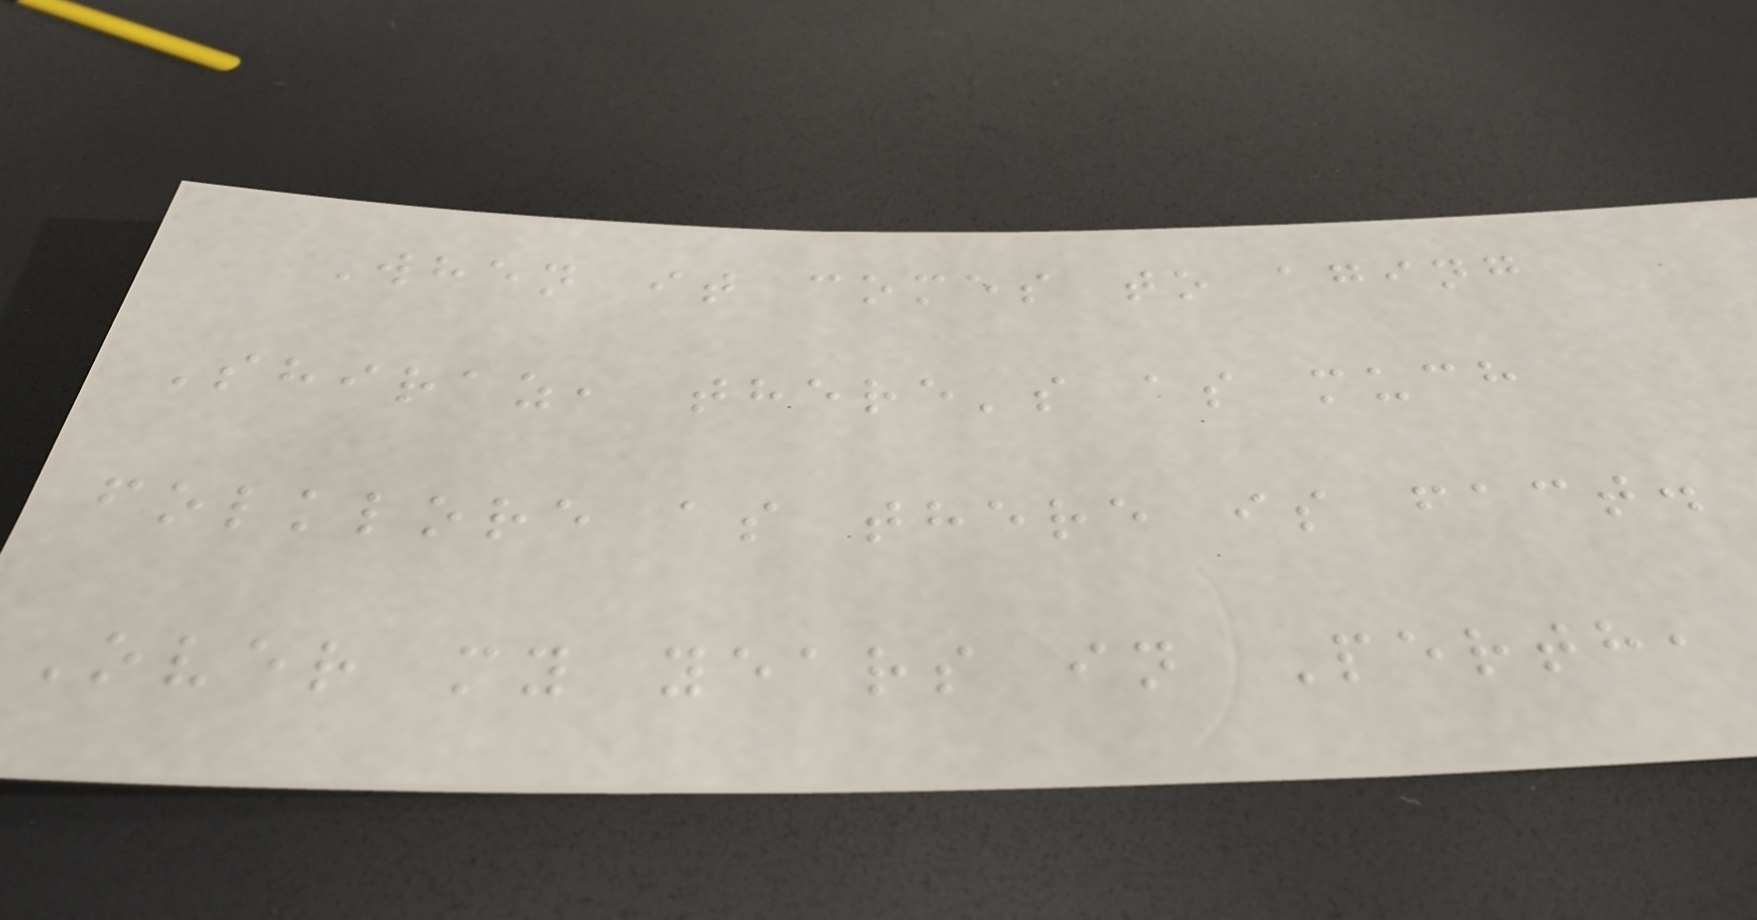When it comes to aging
Shiraz, there's as much
folklore as there is fact.
Over my years in Perth,
